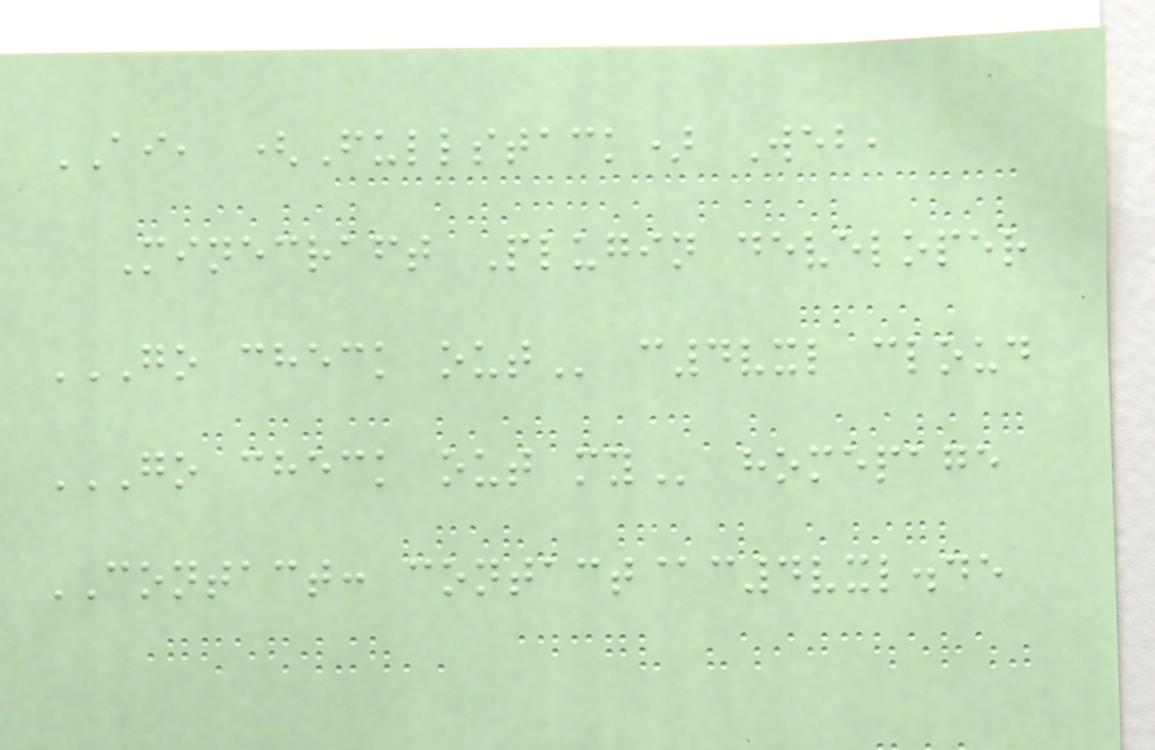AI, (Fullstack) Web,
Minecraft Plugin developer
GO CHECK OUT c4vxl cloud
GO CHECK OUT MY homepage
CONTACT: contact@c4vxl.de
